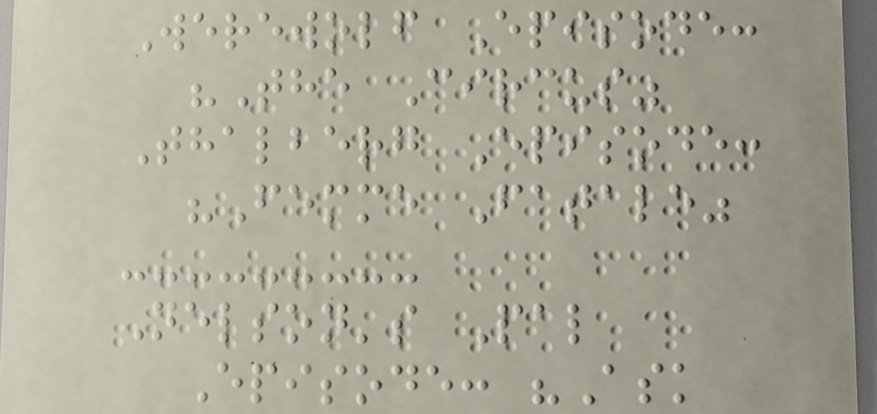Werewolf Episode:
"The Circus"
Thalberg Episode:
"Femme Fatale"
Nelson's Pal
Episode: "Ask
